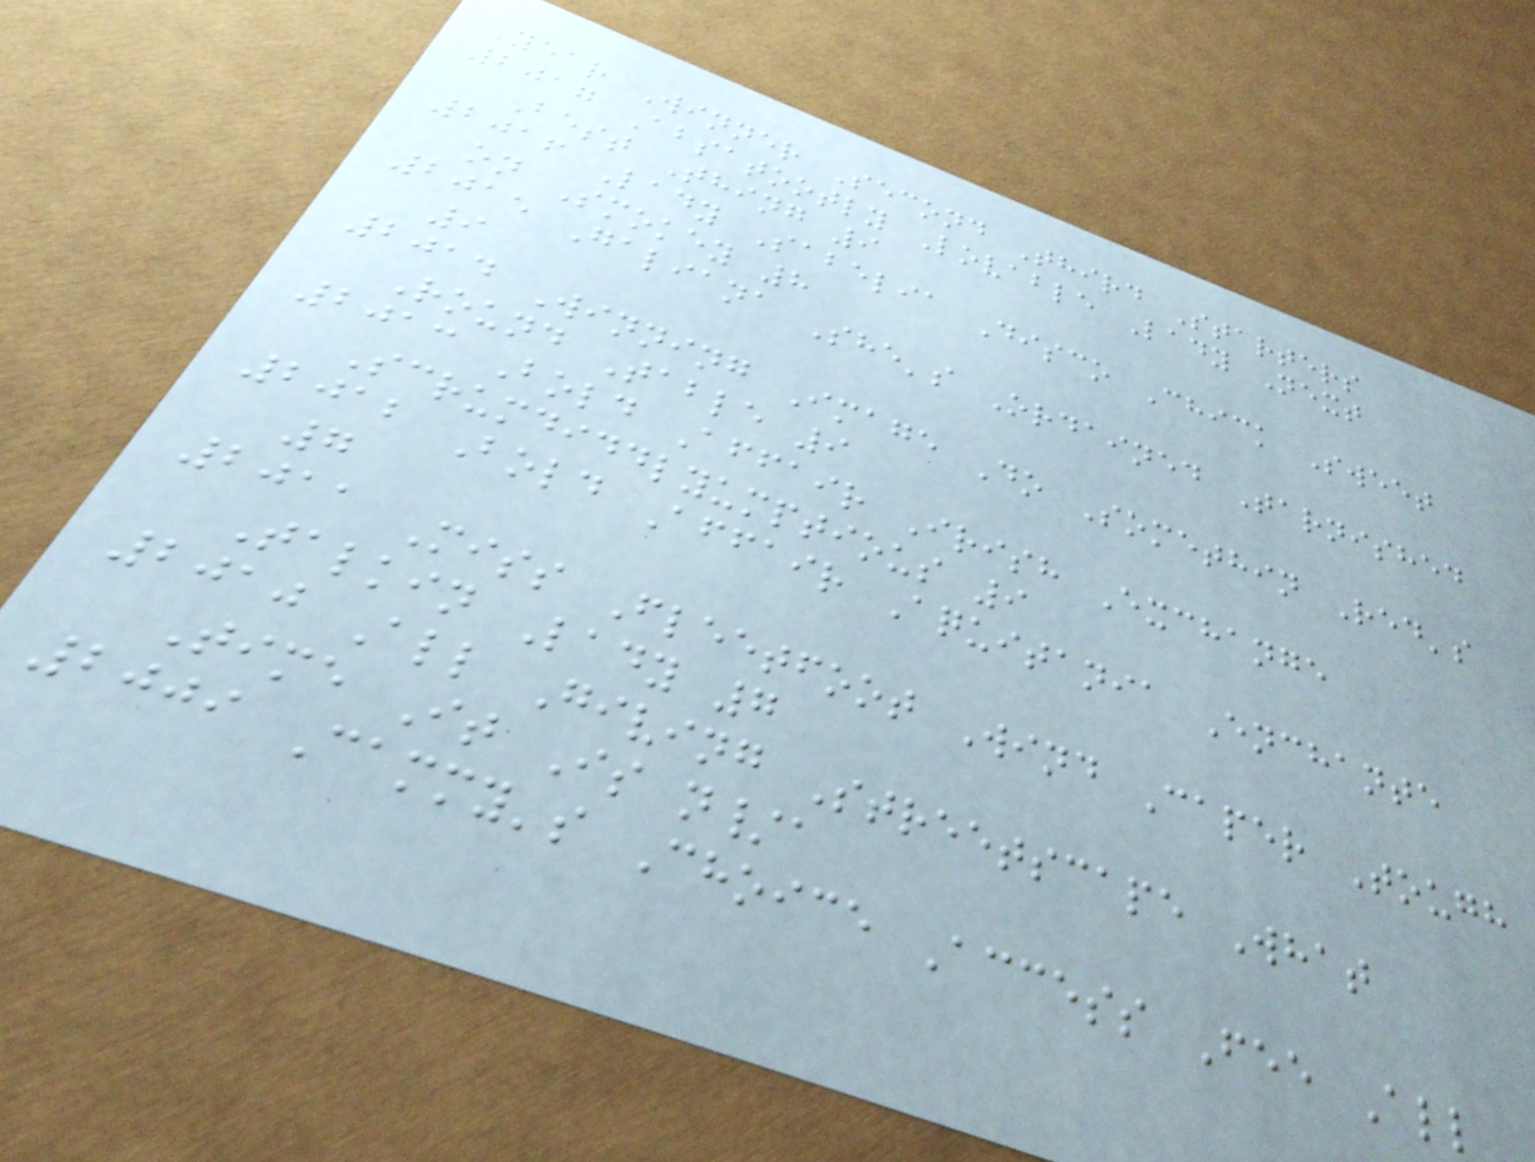Year Winner Second Third Starters
2017 Absatootly Lovable Lady Next
Best Thing 9
2016 Lady Sabelia Disco Chick Sweet
on Smokey 8
2015 Galiana She's Ordained Tarnished
9
2014 Winning Image Do Somethin Red's
Round Table 9
2013 Bold Affair Irish Exchange
Scrumdiddlyumptious 9
2012 Bold Affair Aquitania Enchante
7
2011 Miss Fleetfoot Wind Caper Tough
Talkin Lady 7
2010 All Giving Streetscape What
Time It Is n/a
2009 Cammy's Choice Access Fee All
